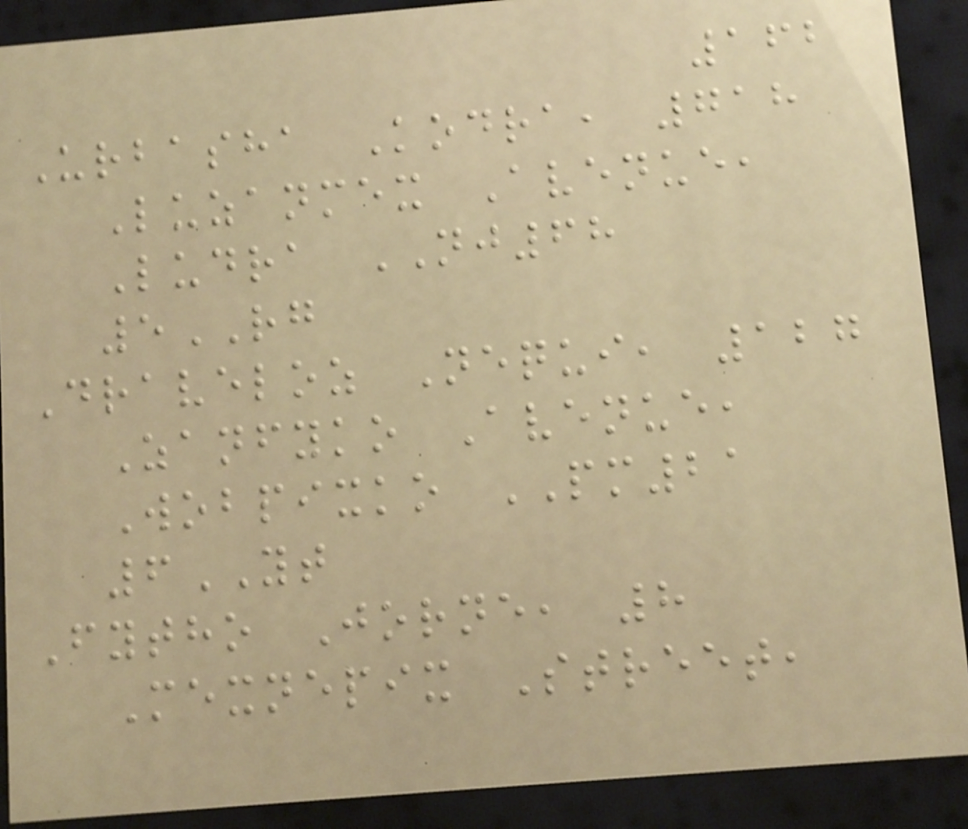162
Urbasha Kodra, 718
Luzanmex Avenue,
Ludra NJ68
5RG
Draveloz Nequi, 127
Zanfyko Avenue,
Wobpixko PM21
6YT
Fytho Jorne, 8
Mexnepix Street,
